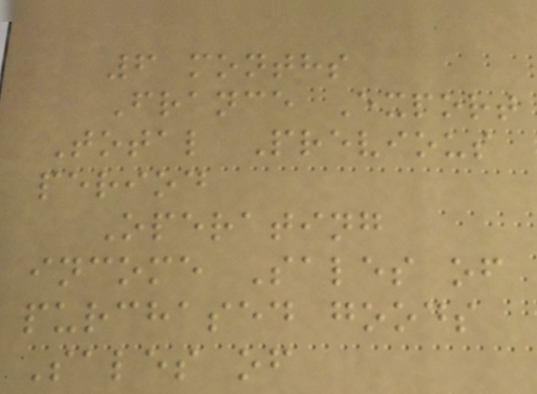6 months
France Export
Total Previous
period
Operating
income Sales of
purchased goods
Sales of
